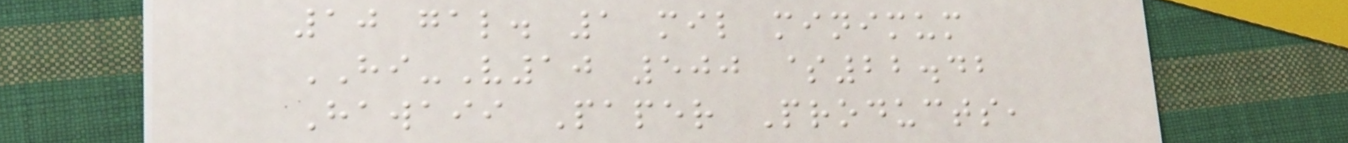10 gal. 1 mil minimum
HI-V10 500 $22.42
Hawaii Paper Products,
